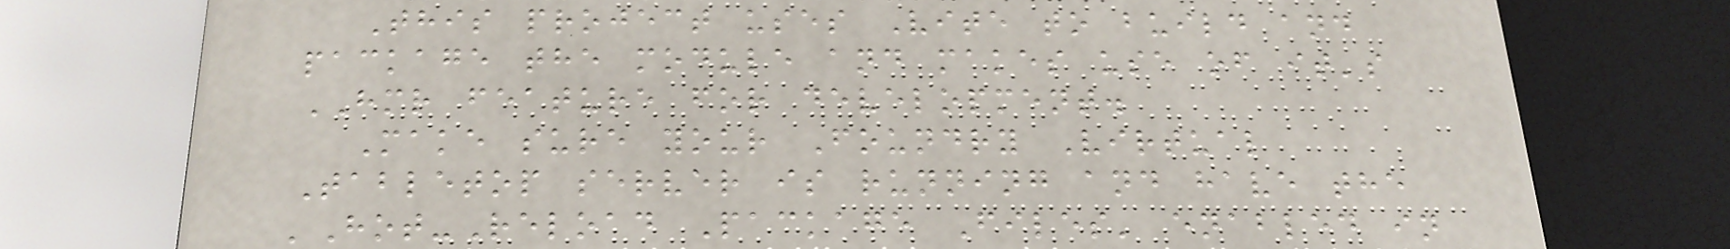This project uses Vite to build and
package the module and makes use of it's
HMR feature for development.
Make sure your Foundry Virtual
Tabletop server is running and have the
'Hot-Reload Package Files' enabled in
